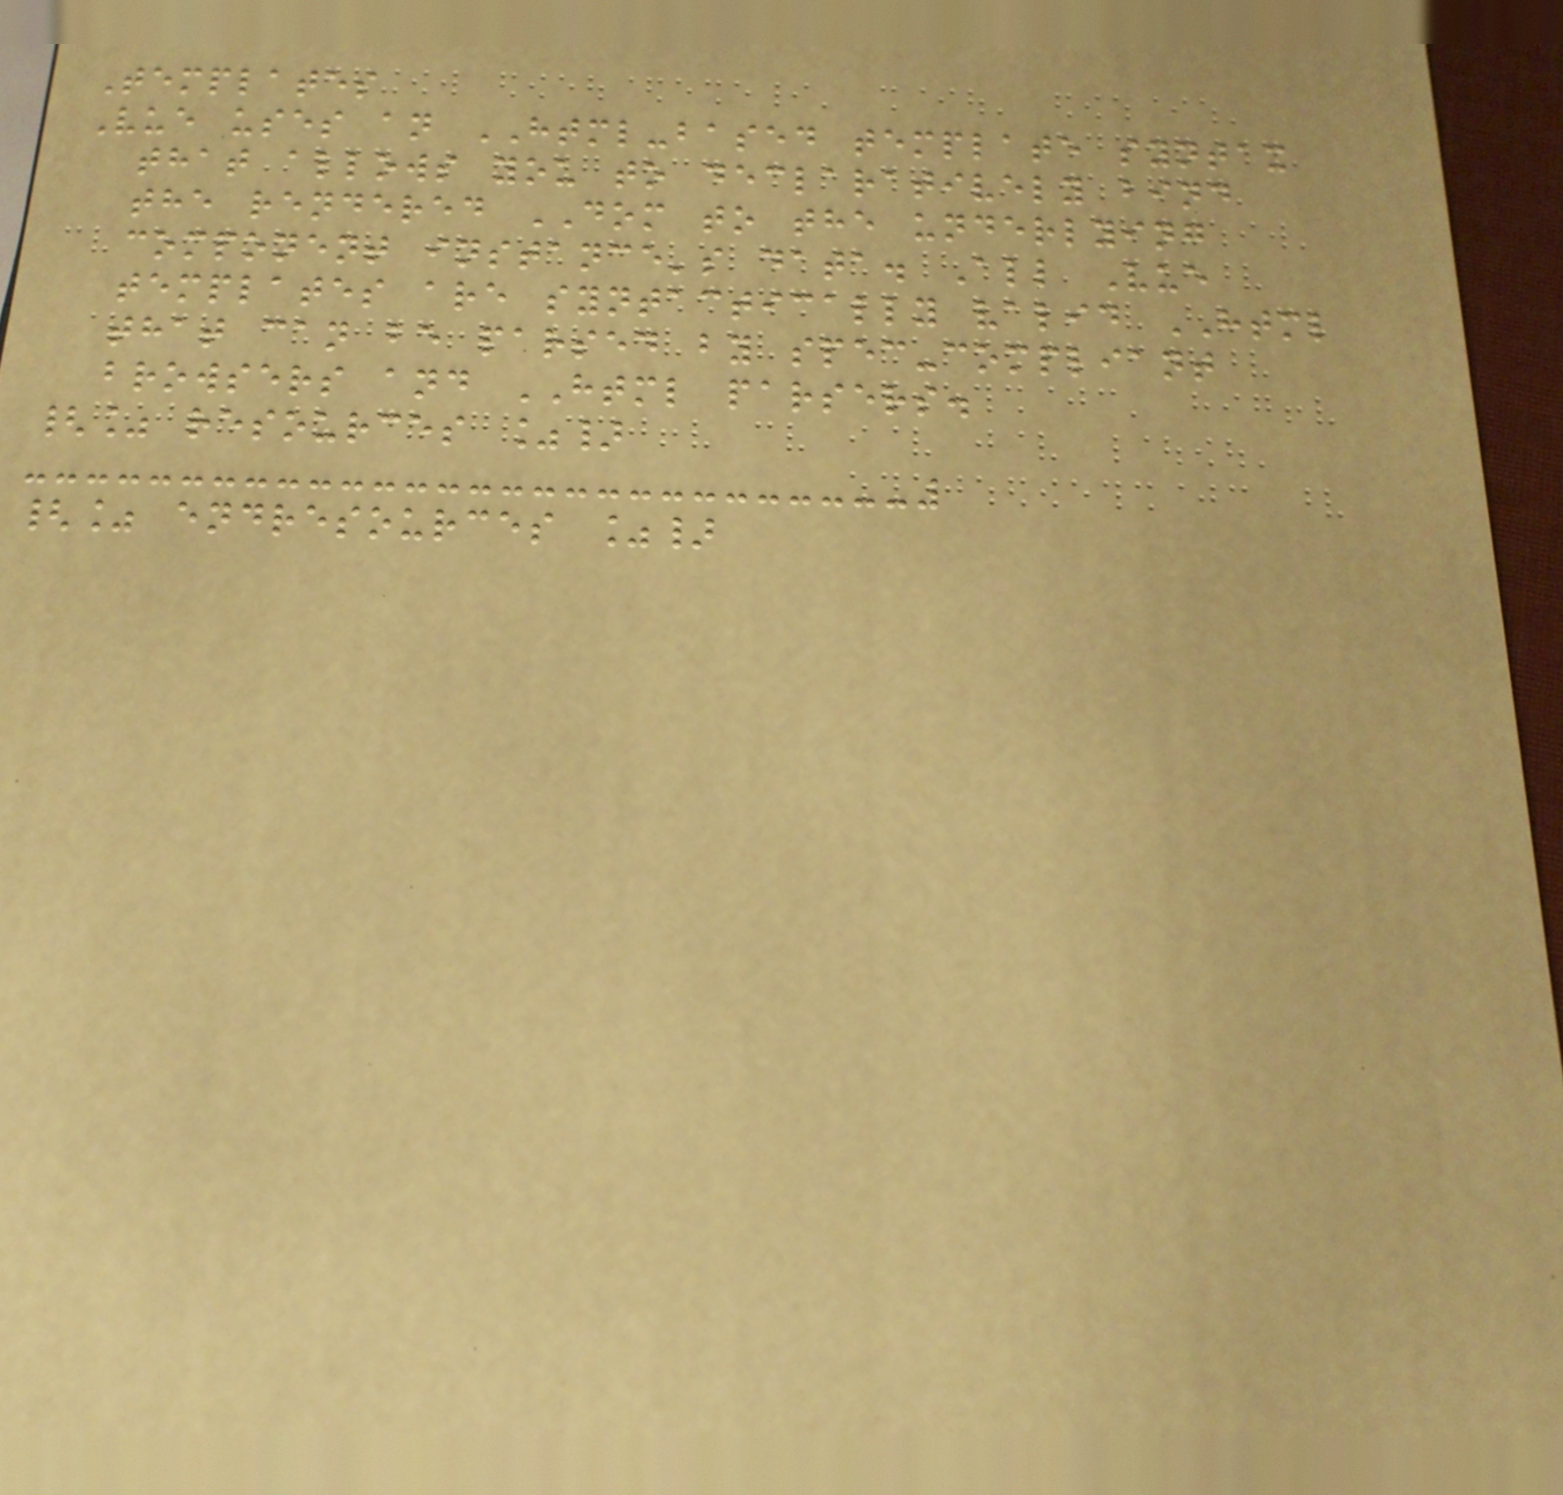Templates
Vue uses an HTML-based template syntax
that allows you to declaratively bind
the rendered DOM to the underlying
component instance's data. All Vue
templates are syntactically valid HTML
that can be parsed by spec-compliant
browsers and HTML parsers.
{% resources %}
{% endresources %}
